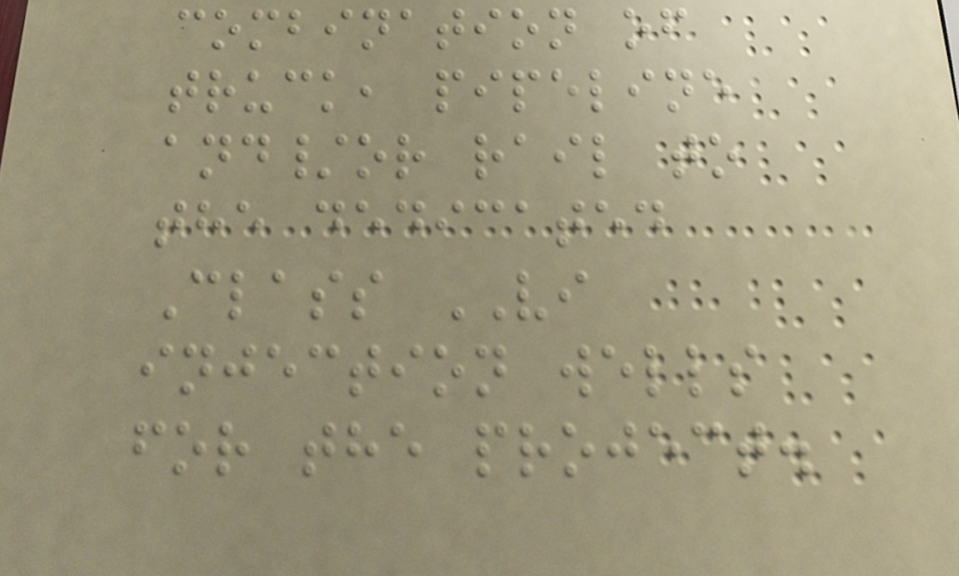combination of
truck, pipeline
and/or rail to
the dedicated
Class VI
injection wells
for the project.
